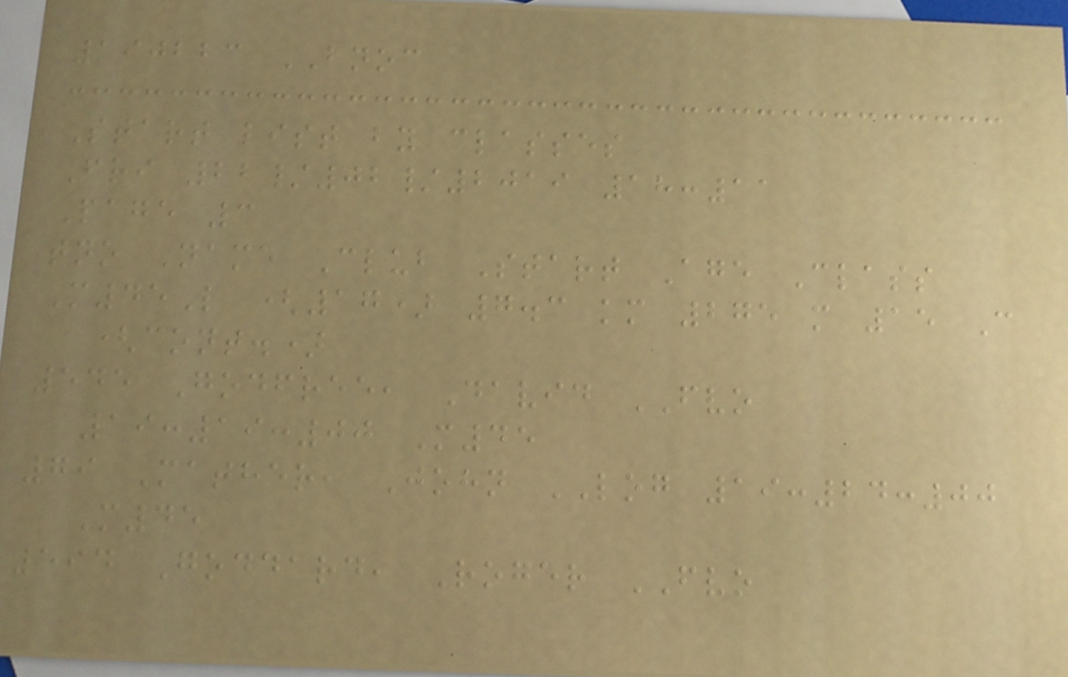190223 BNOC
Start list by classes
Fri 22/02/2019 18:11
Page 3
tno Name Club Start Age Class
M45L (17) 7.3 km 275 m 15 C
(cont.)
545 Godfree, David FVO
19:19:00 M45
79 Mather, John LOG 19:24:00
M45
594 Goddard, Roger FVO
